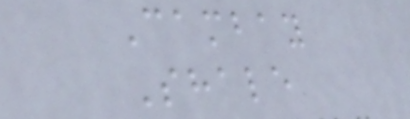Cambay
Shale
